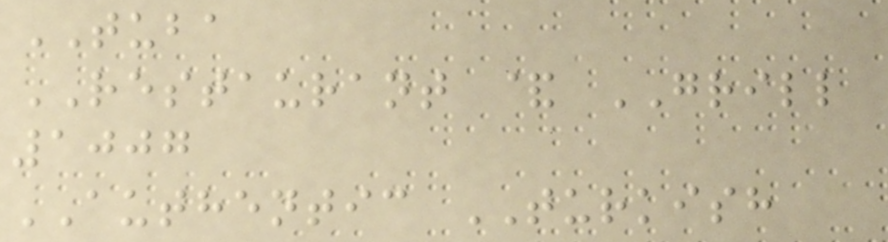TUBA
RESTAURANT & GRILL
1007
AUTHENTIC TURKISH
